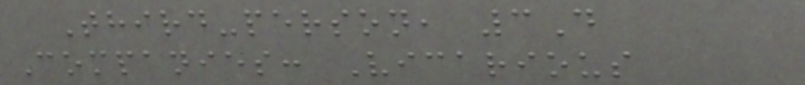Third-person, 3D
Companies: Vicarious
